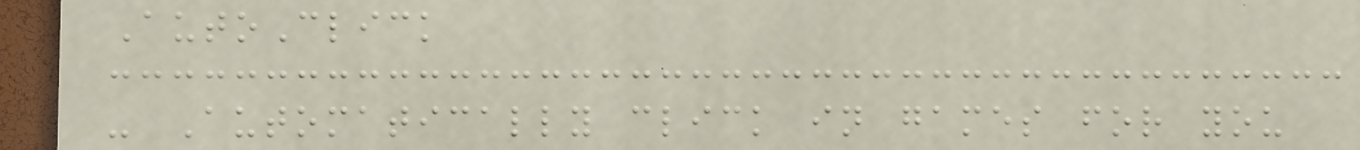AutoClick
- Automatically click in games for you
